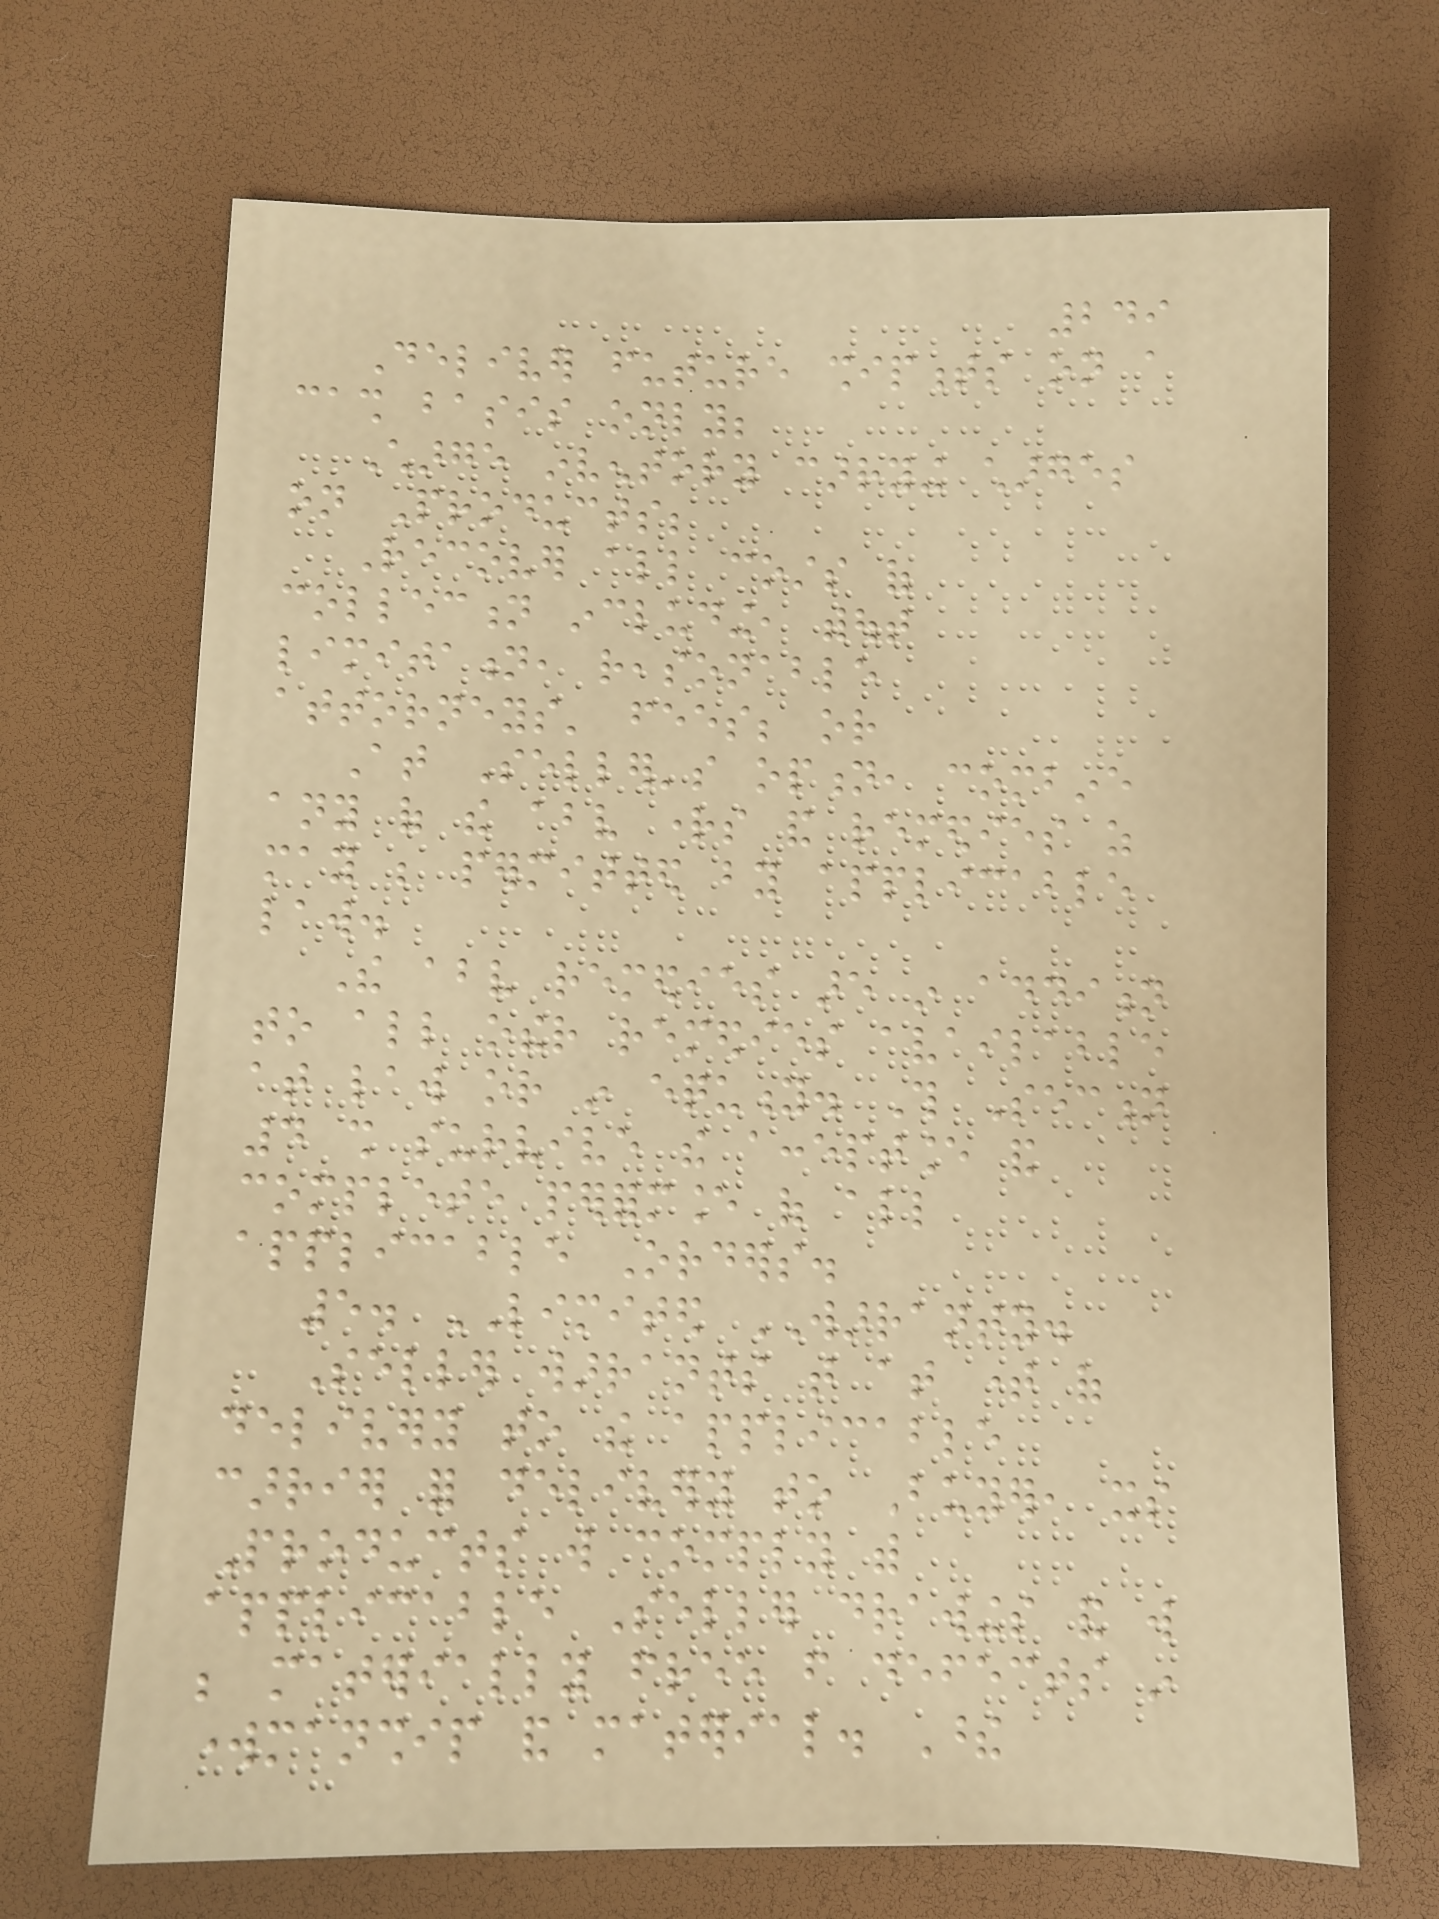249
Deliver future shipments on a
cash basis only;
Charge inventory carrying charges
on Products;
Recover all costs of
collection including, without
limitation, reasonable
attorneys' fees; or
At Seller's option, combine
any of the above rights and remedies as
may be permitted by applicable
law.
The above remedies are in addition
to all other remedies available
at law or in equity. This Section
4 shall survive the acceptance and
complete performance of all
applicable Orders.
5. LIMITED WARRANTY.
Seller warrants that at time of
delivery to the applicable
carrier for delivery to Buyer, its
Products will comply with
applicable Seller drawings and will
be materially free from defects in
workmanship and material. These
